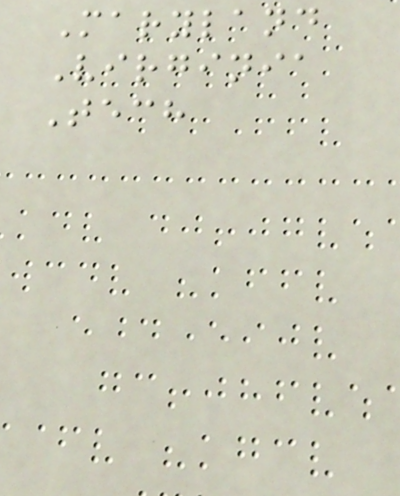Maryland
Virginia
Tech
